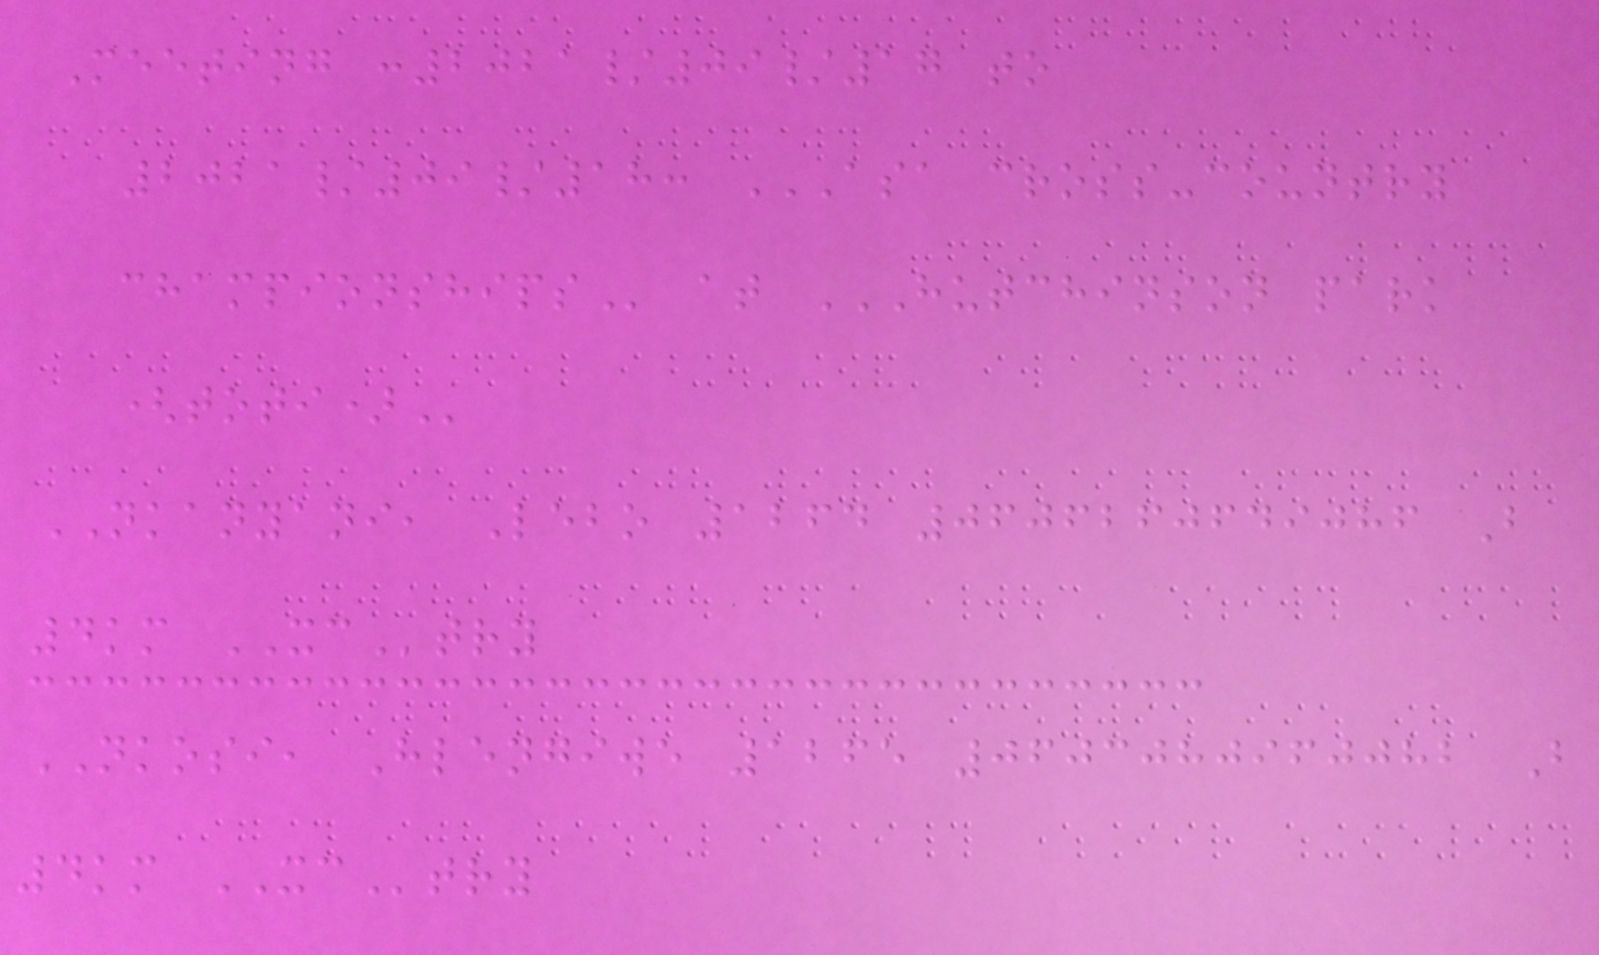Meeting :2021/09/17 to
2021/09/18: ASA CROSS-COUNTRY
CHAMPIONSHIPS at HUTCHINSON PARK
(TOTI)
NKANYANI, Lebo 1264 0606260649086 B
4km XCtry
NKOSI, Hlengiwe 1265 0603080960082 B
4km XCtry
